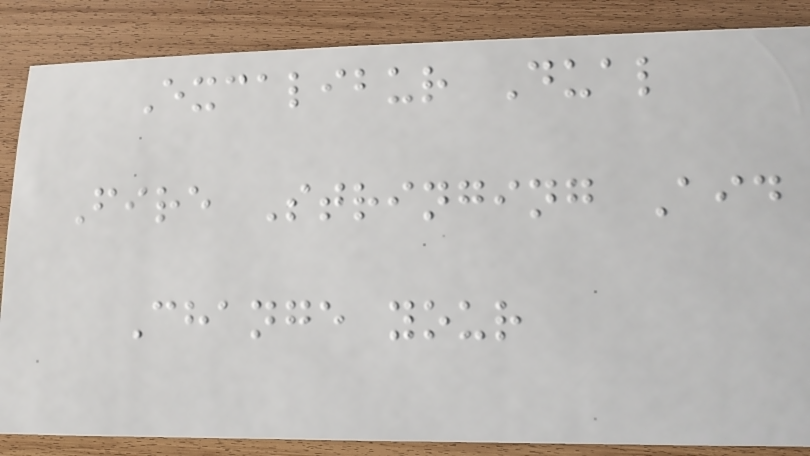Excalibur Dual
Fire Stringing Aid
Change your
